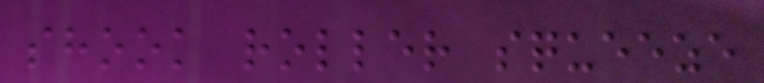shook roller squeeze
